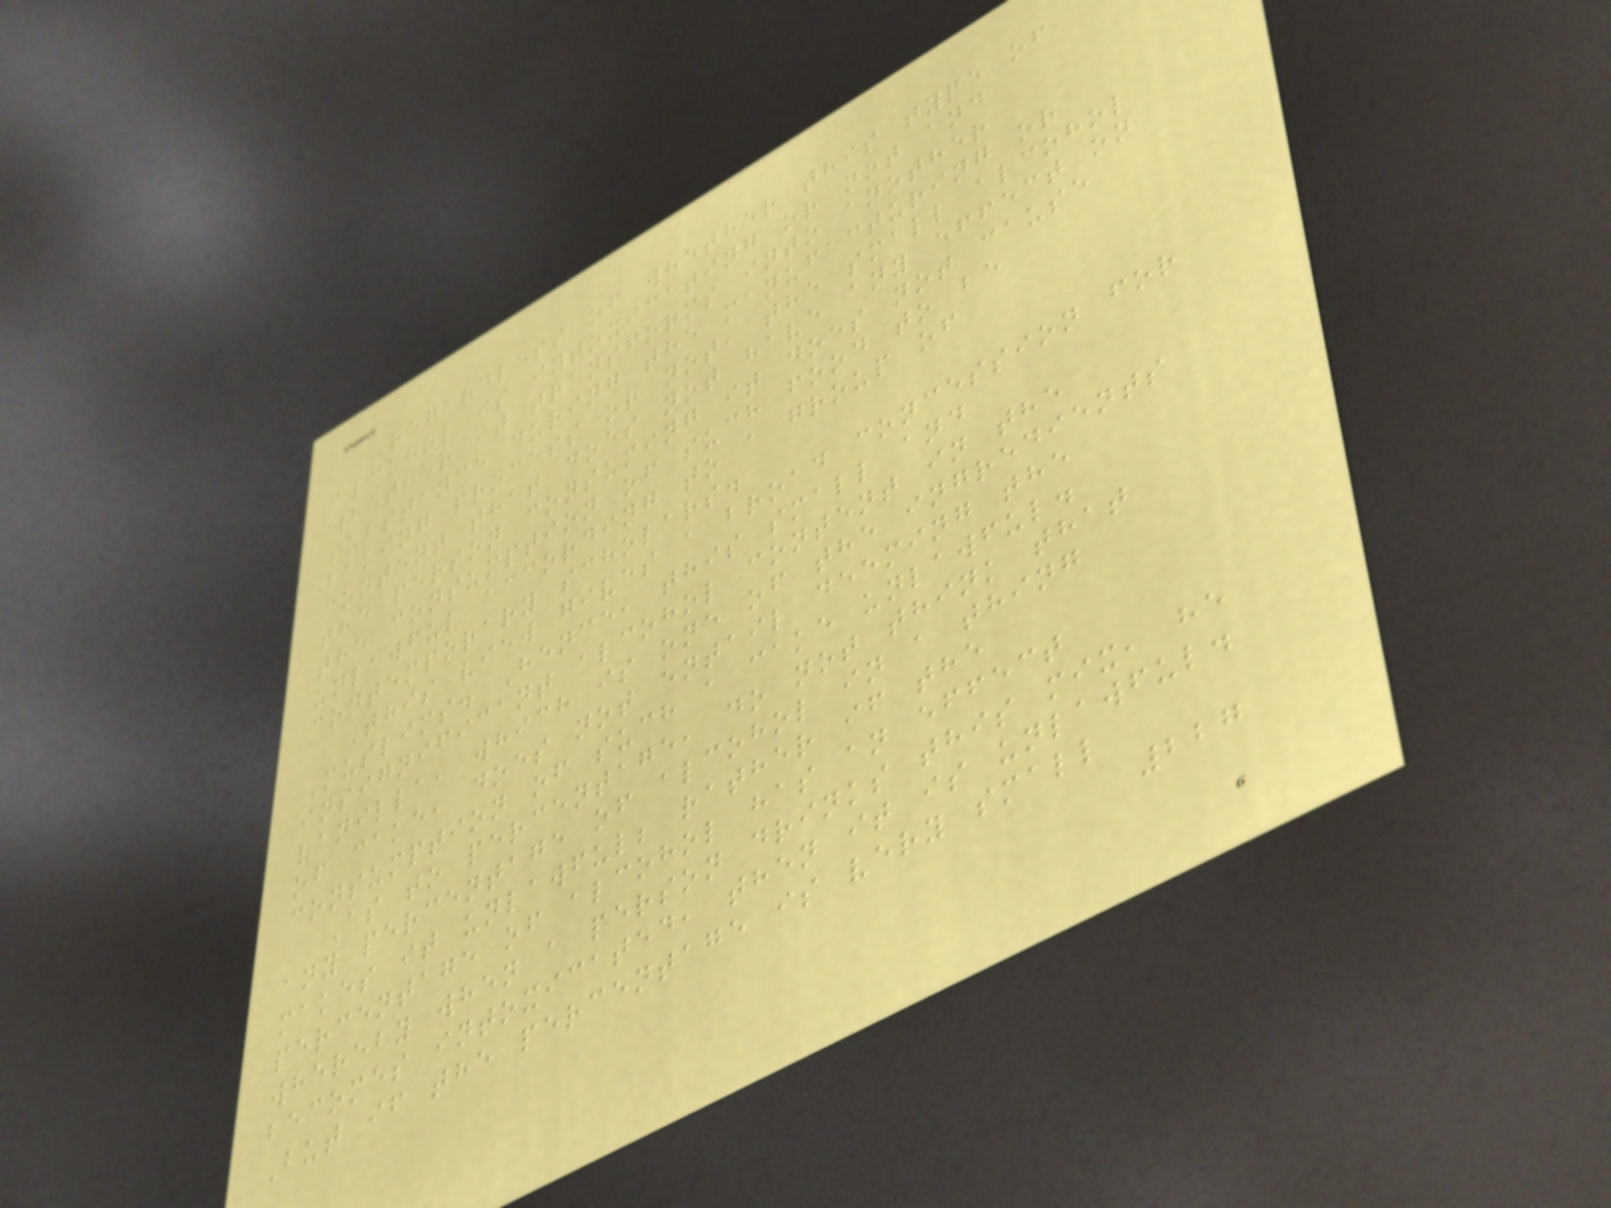Regardless of whether this type of
alcohol is intoxicating or not and
whether it transforms into another
substance during the manufacturing or
baking process or not, the small alcohol
content that does not have any effect on
the person consuming it does not cause
the consumption of such food to be
unlawful according to a group of
contemporary scholars.
This view gives a broad concession for
Muslims. Hence, this small and
insignificant alcohol content in the
vanilla, which is one of the ingredients
of cake, does not entail deeming the
consumption of such a cake unlawful.
As to percentage, do not think that
any percentage of alcohol in a thing
makes it unlawful; rather if the
percentage of alcohol has an effect
whereby when a person drinks this mix, he
becomes intoxicated, then it is unlawful.
But if the percentage is very small
227
